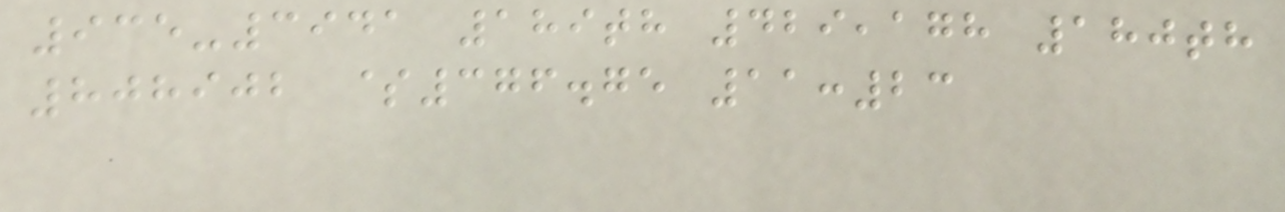935-3941 189th 429,178 180th
808902 $376.75 11:23
